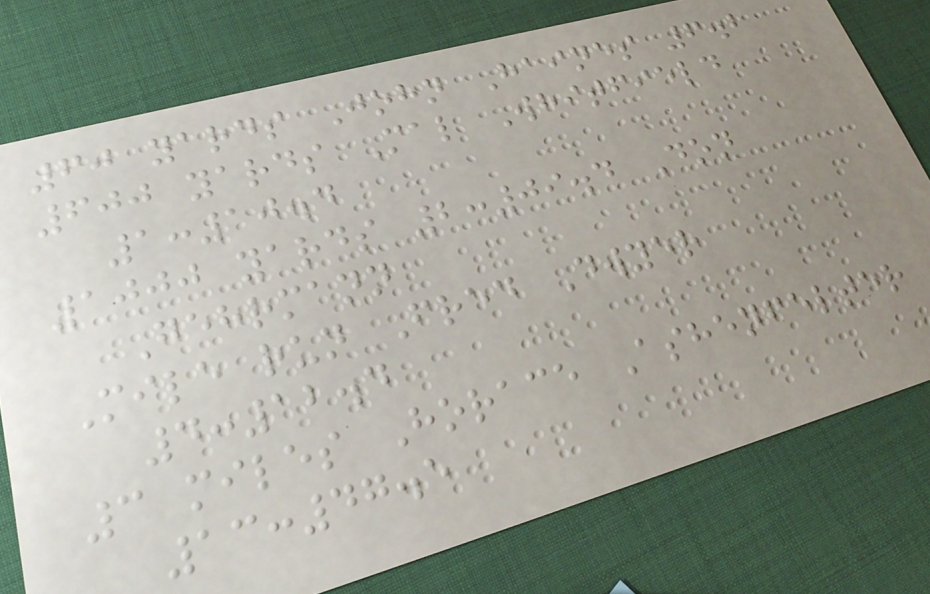60 yards John Haines 6.2
600 yards Mal Whitfield
1:10.4
1000 yards 2:09.4 Don
Gehrmann
Mile run Fred Dwyer
4:12.4
3 miles Horace Ashenfelter
13:47.5
